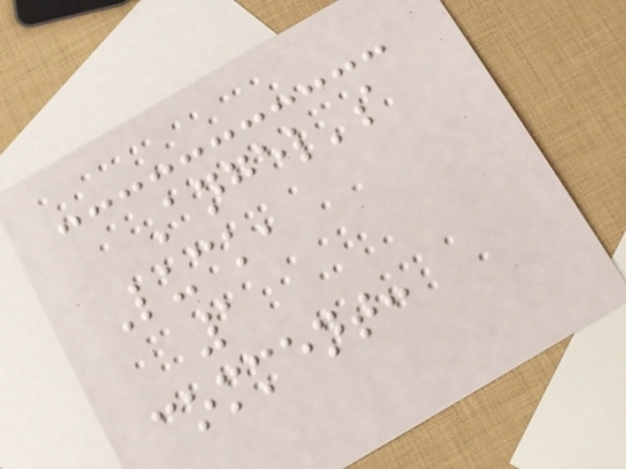Angel's
Luck,
1
comment:
